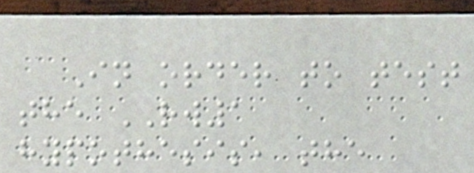In order to test
the RW1
hypothesis, the
